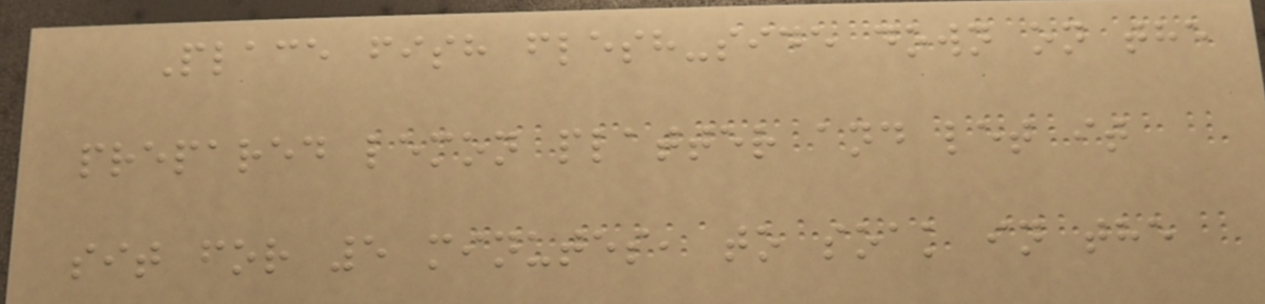Place fish flesh-side down on the
prepared lemon platter and let it
sit for 5 minutes, to soak in the
